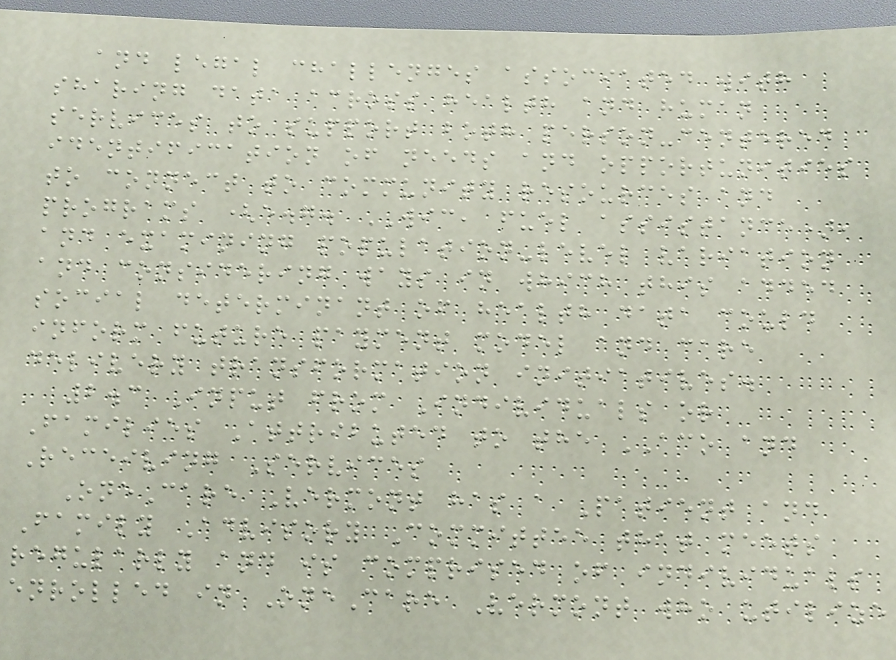and legal challenges associated with
sharing data across health and human
services to support both person-centered
identification of needs and opportunities
to connect to community resources and
programs (e.g. WIC, fuel assistance),
and examining population-level variation
and considering ways in which this added
social determinant of health data could
inform future payment model and care
delivery transformation initiatives.
2.3 Input from Individuals or
Families Attributed to the ACO and
Receiving Services
OneCare Vermont has a Patient and
Family Advisory Committee that meets
regularly and is comprised of individuals
enrolled in OneCare Vermont who utilize
